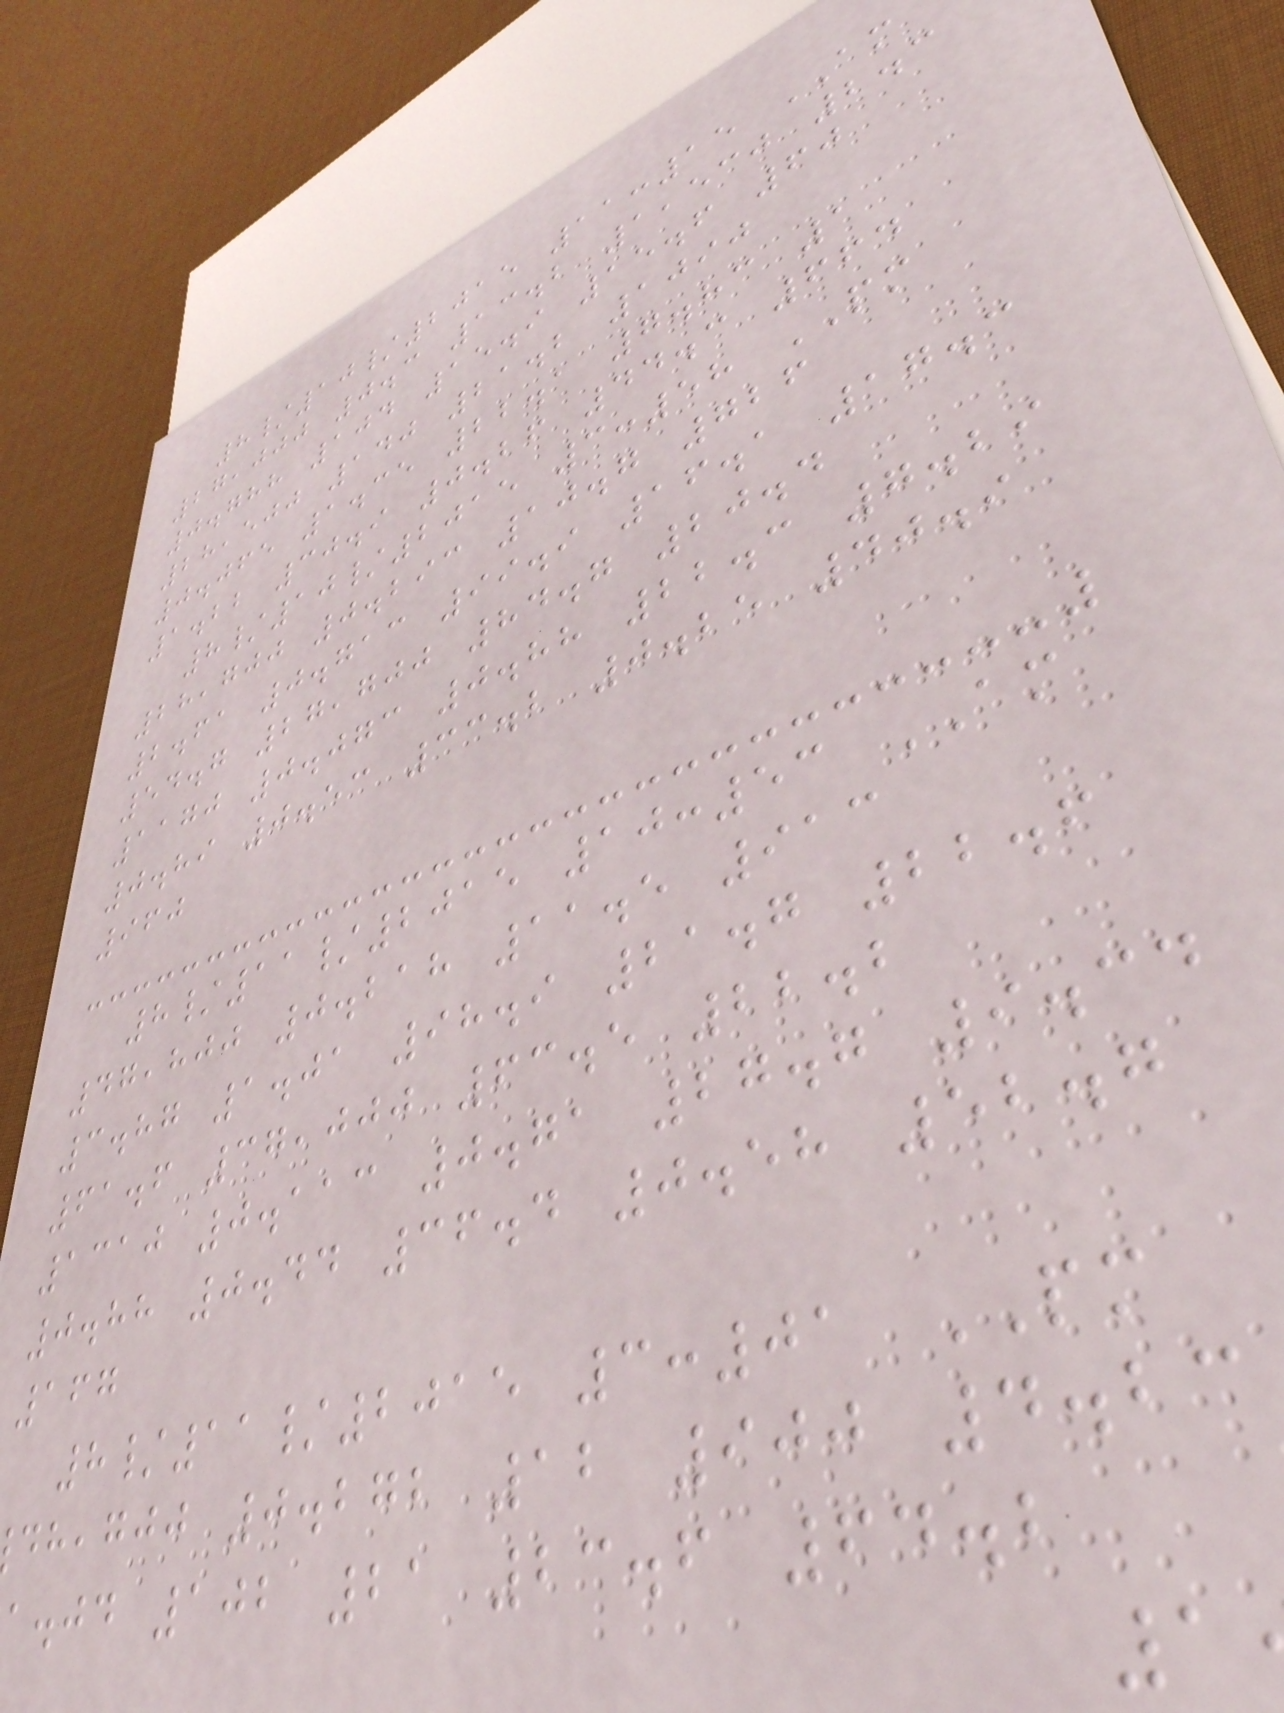8/10/2015 11:15 AM
27,000 0.3 13.2 1,530 2.3
0.788 104 15.9 15.6 60
28,500 140 21.2 1090
0.065 1.35 22.1 7.83 1
1.22 30.9 0.26 44.3 664
8/10/2015 3:58 PM
28,700 0.293 10.7 726
2.61 0.713 99.9 16.1 17.3
54.7 27,700 84.7 20.4
1170 0.073 0.88 22.3 7.29
0.89 0.53 33.2 0.25 40.9
960
8/11/2015 10:53 AM
47,800 0.218 11.5 913
3.87 1.01 98.9 21.7 22.6
61.6 37,000 63.5 22.2
1310 0.113 0.71 27.7 9.34
0.88 0.44 36.4 0.58 52.7
167
8/11/2015 3:01 PM
,gjj 0.272 12 900 4.23
a.jd 102 21 23.6 64.2
